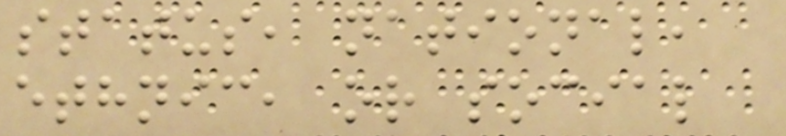status, national,
ethnic, or social
